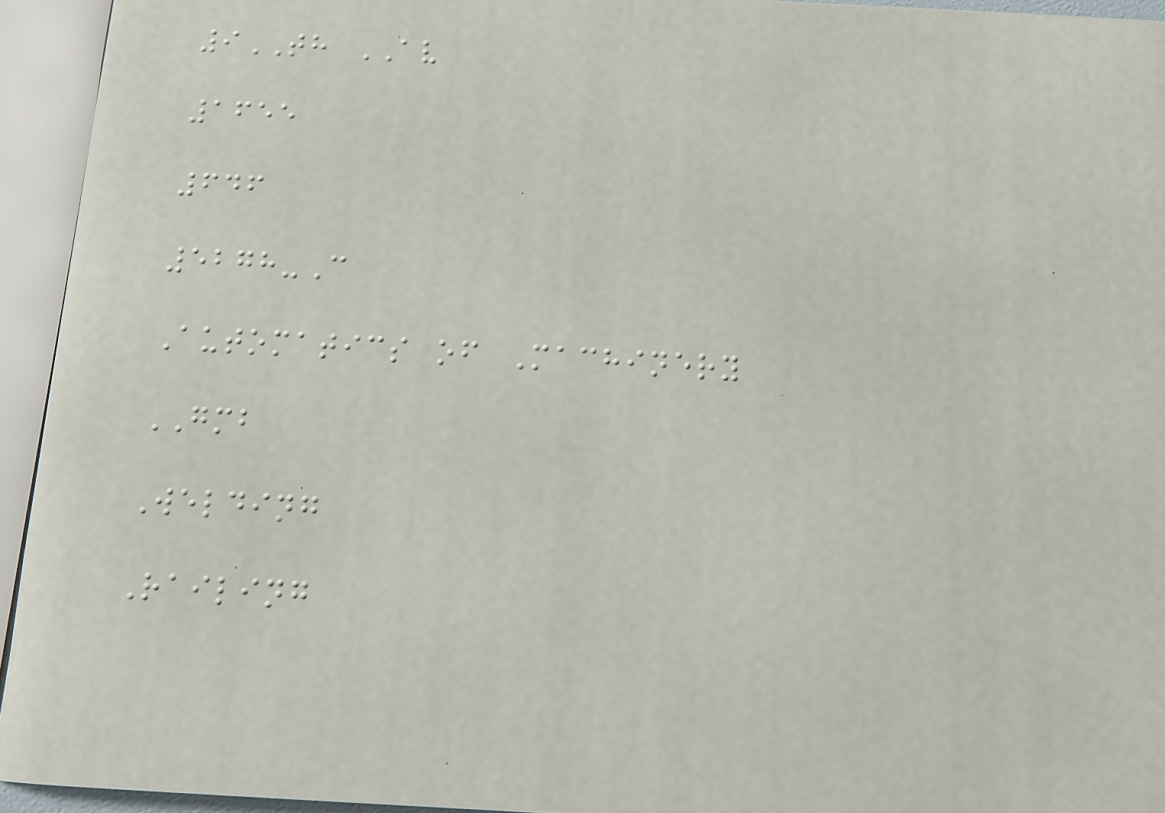9TH AV
1655
646
5278-C
Automatics of Machinery
GMB
Welding
Railing
